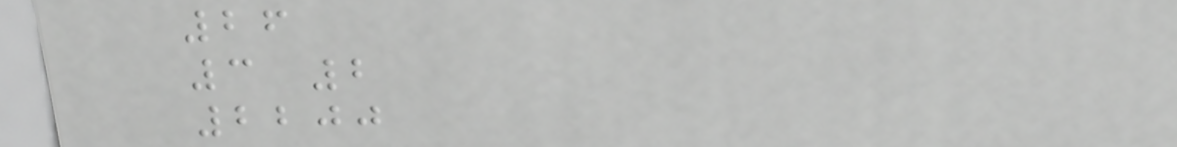26
3 2
2200
